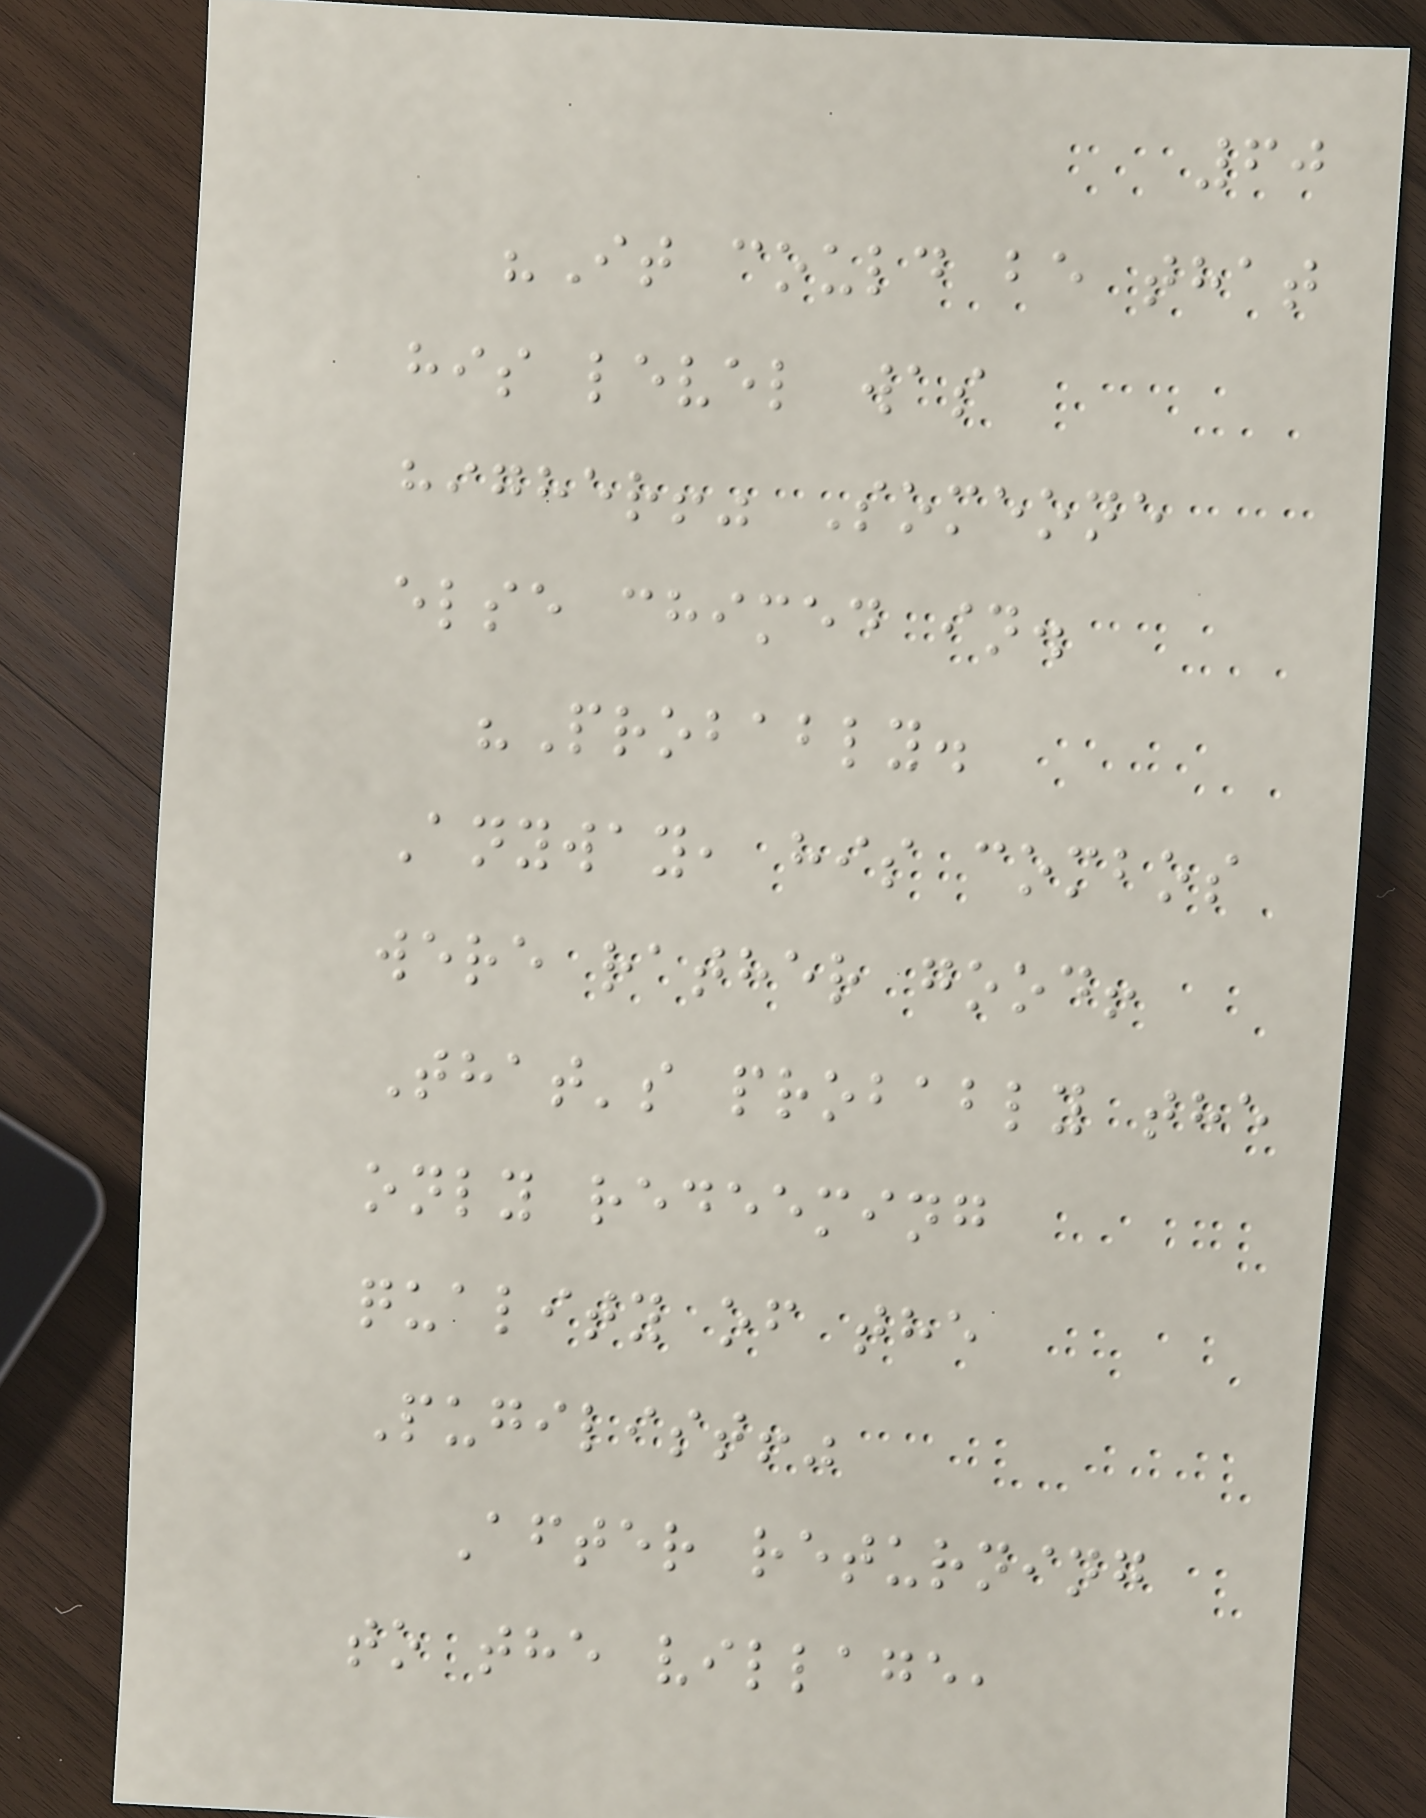60
"It could be that
his level was
higher!" Someone
else chimed in.
"Probably.
Anyway, his combos
were rather good!
That's probably the
only redeeming
quality of the
Pugilist!"
After returning
to the village,
